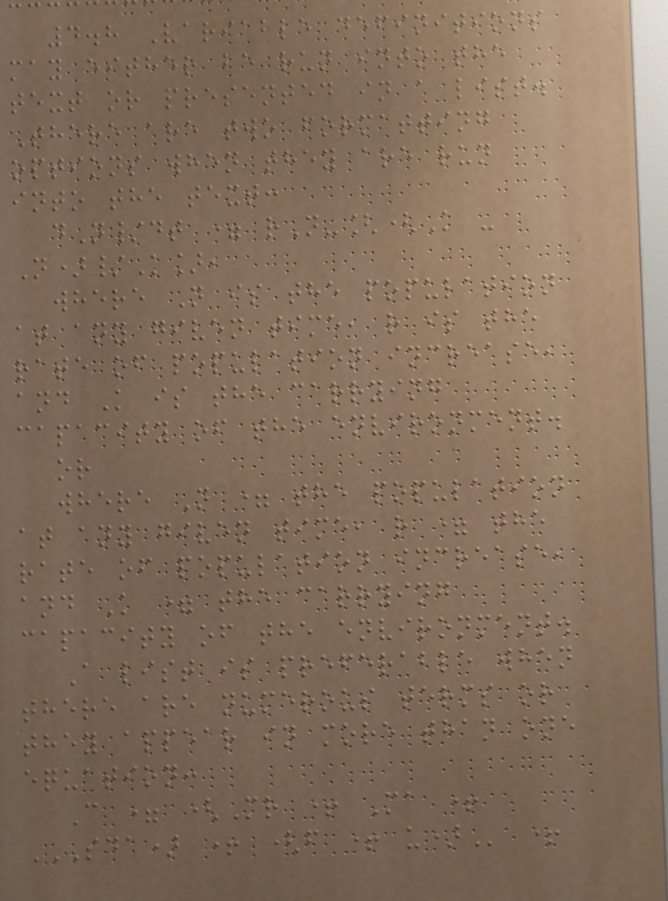4.8 Variable definitions
may either be run into the
text or presented in a list.
There are two formatting
options when they are run
into the text:
dN/dt = rN-[(K -
N)/K],
where N is the population
at any given time, r is the
rate of population increase,
and K is the carrying
capacity of the environment.
or
where N = the population
at any given time, r = the
rate of population increase,
and K = the carrying
capacity of the environment.
A list is preferable when
there are numerous terms or
they appear in more than one
equation:
C = (Mr + Ma +
SDA) + (F + U) +
